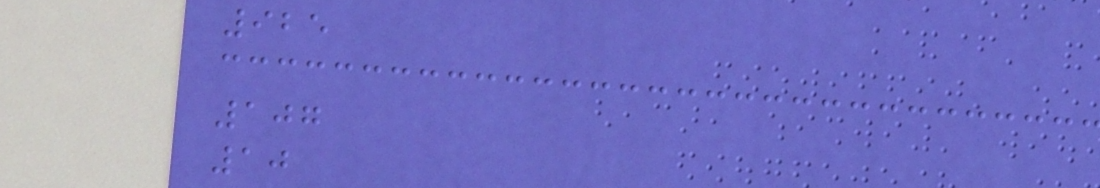925
107
10
